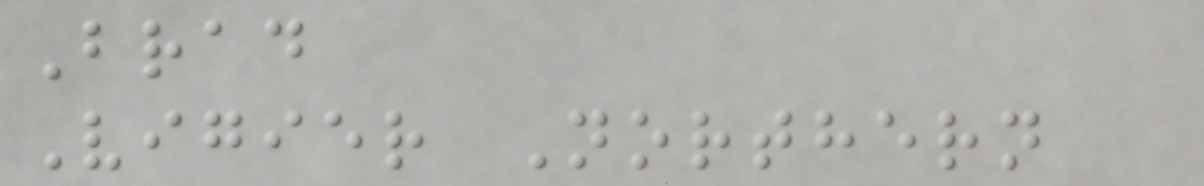Brad
Vigier Northern
